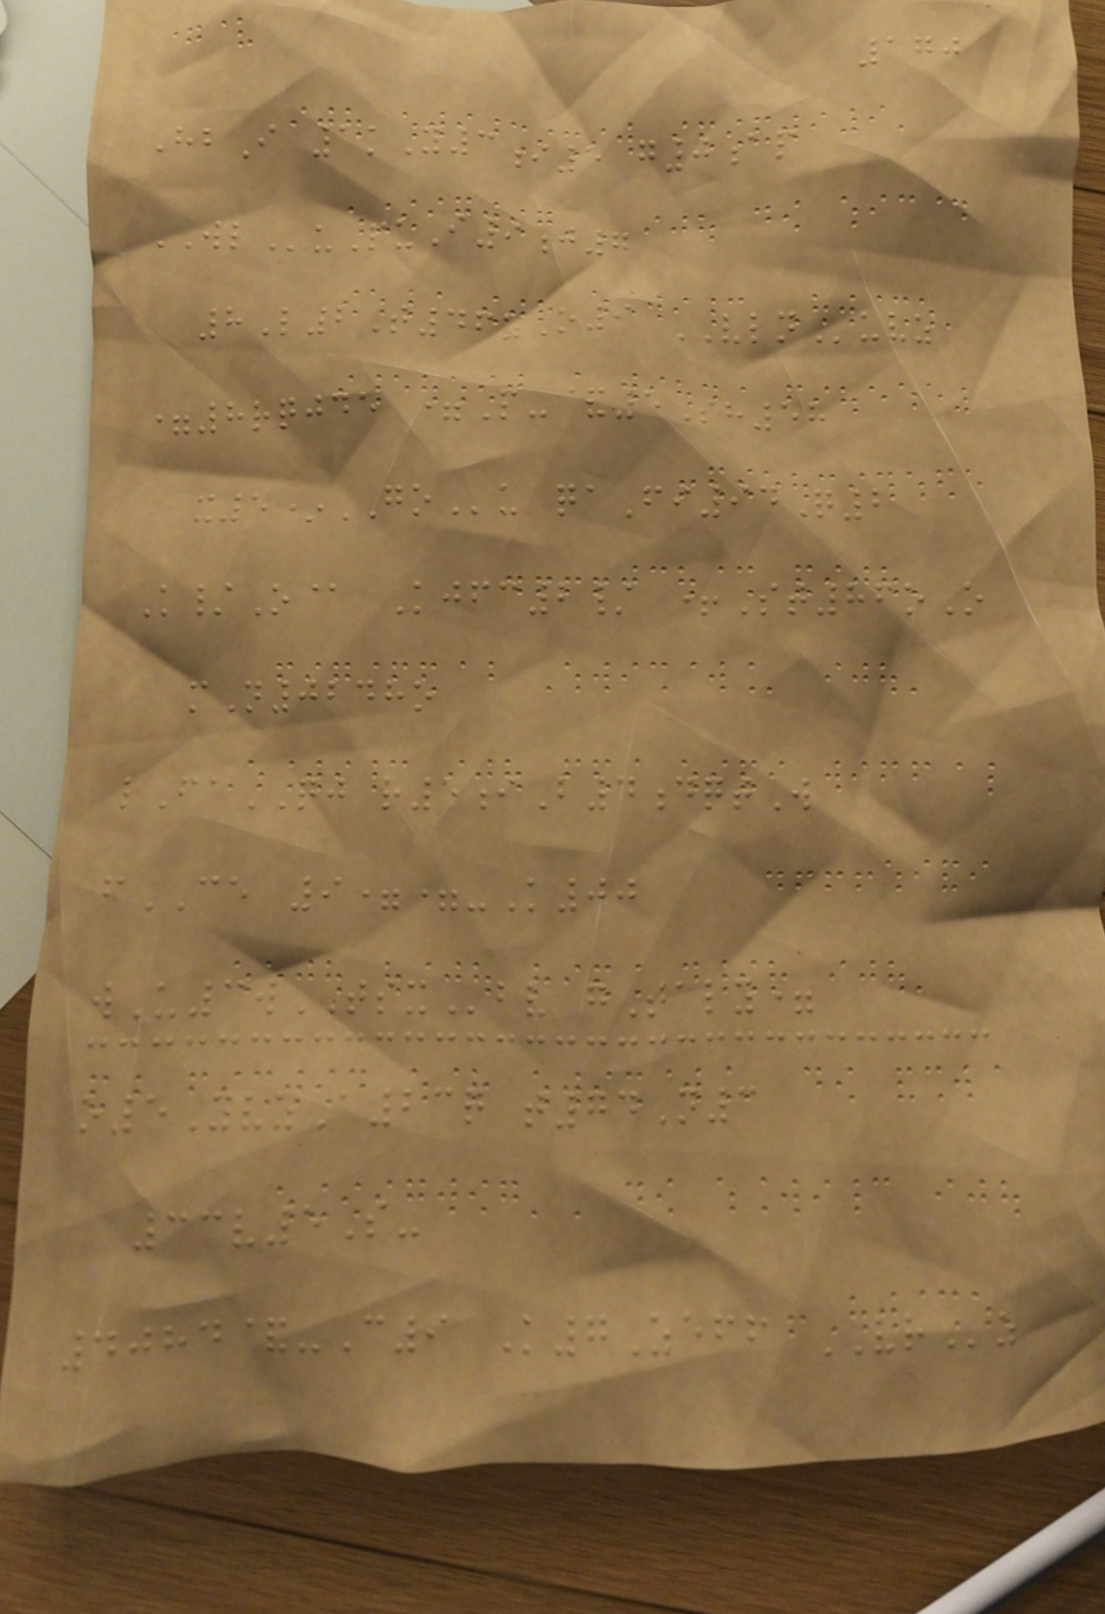170
HbI 1kY3i5 g0ap
WLuPuI9j7
8L2T46zO9 VLNuvz
=8rqjde =P-&5Sh58
x5*GOu qaFi94Q2
K/O@ Kjfc2/ +St86oO
mN0248o
lFaQJ r5iB4dqtW
fCE 9==-K00
wU3wTSXbv gTaly=
o5YvzA23q t74N3
33v5S-
4084&-C9 K7Zeff VRz
